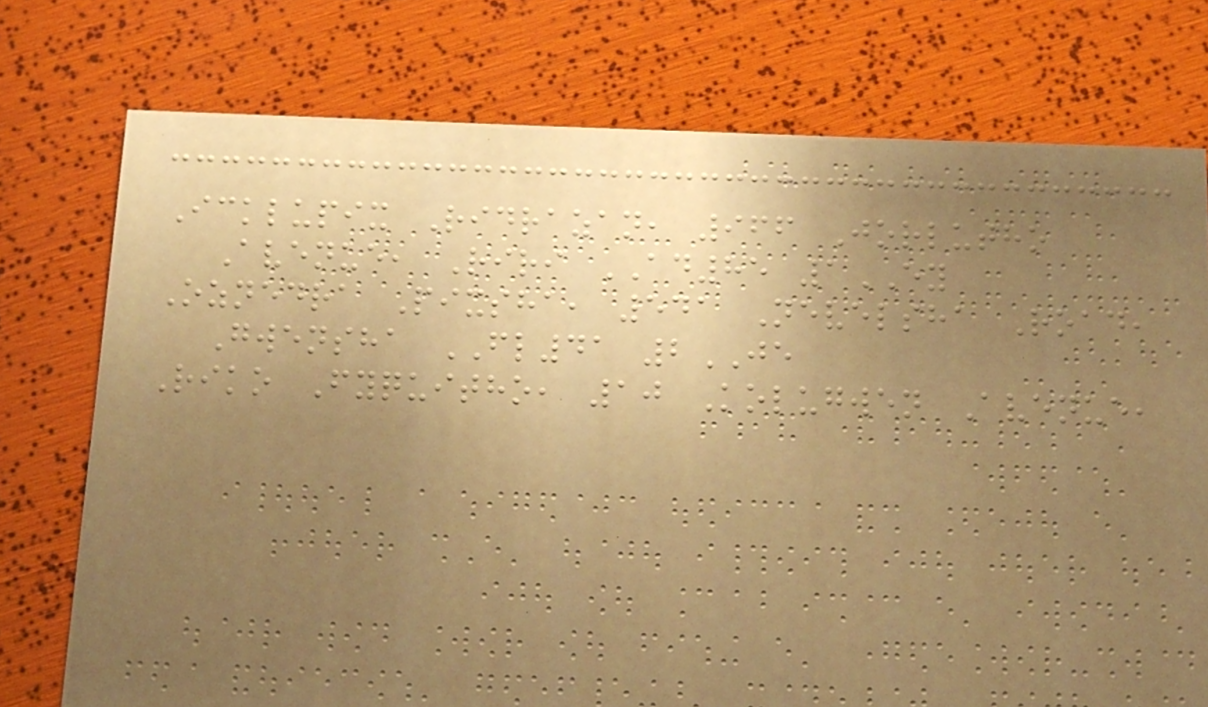Icklupix Ridrazan, 966 Jorlutho
Avenue, Riri AD85 1EY
Oznedra Pixsha, 541 Nevelsha Road,
Gwensha FL41 2JE
Riko Fyquitho, 10 Kolugwen Avenue,
